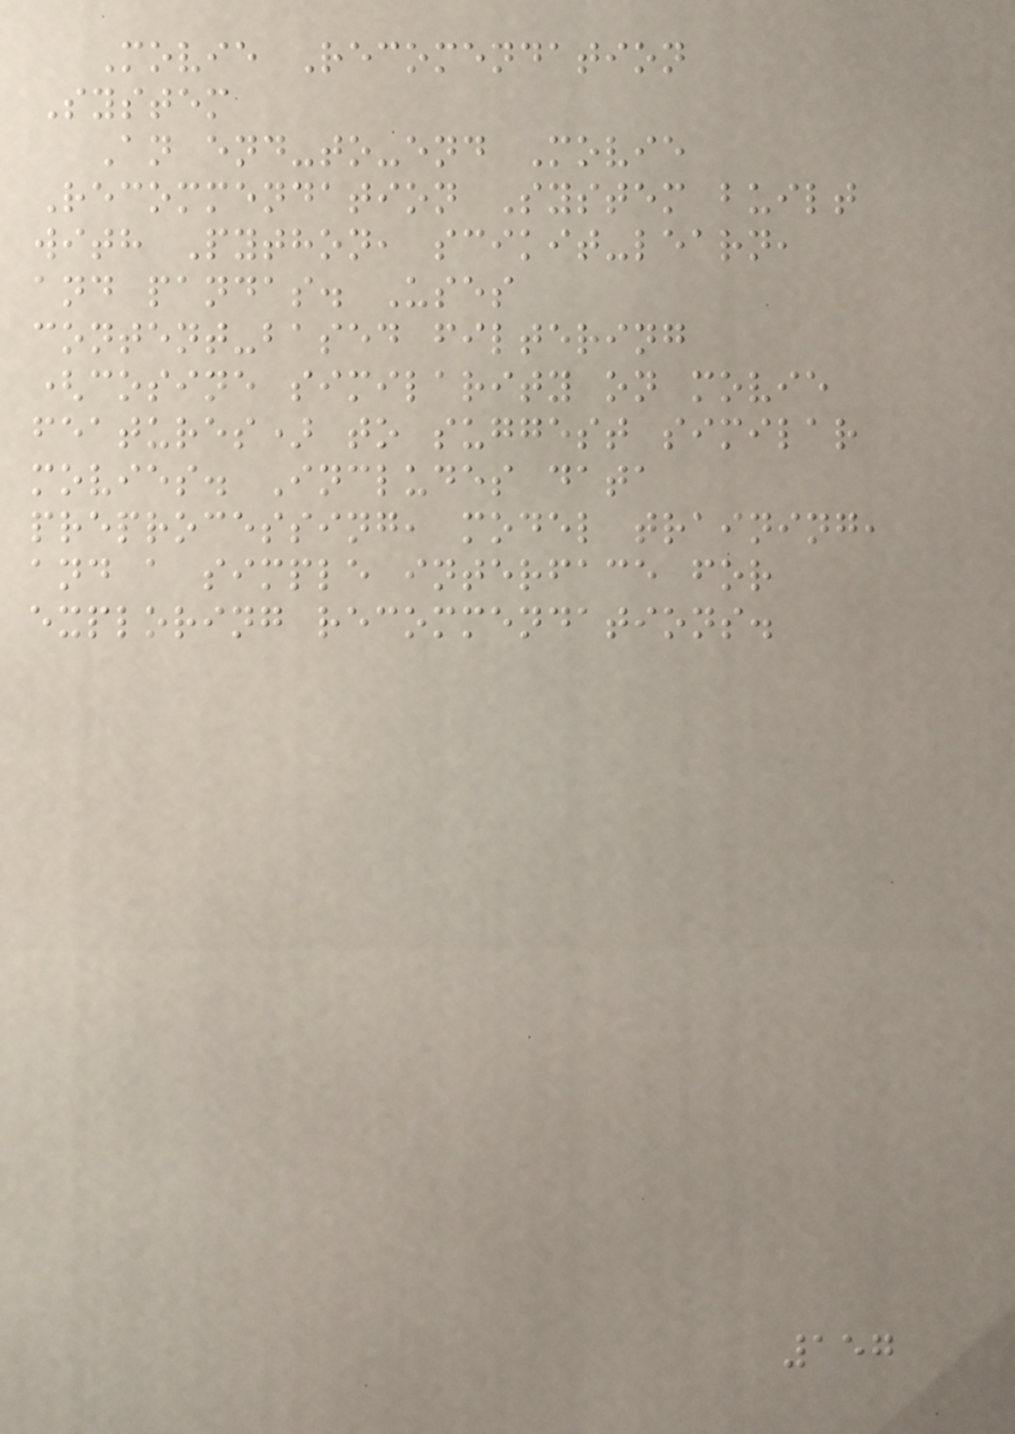Movie Recomendation
System
An end-to-end Movie
Recommendation System built
with Python, scikit-learn,
and pandas. Uses
content-based filtering
(cosine similarity on movie
features) to suggest similar
movies. Includes data
preprocessing, model training,
and a simple interface for
exploring recommendations.
157
